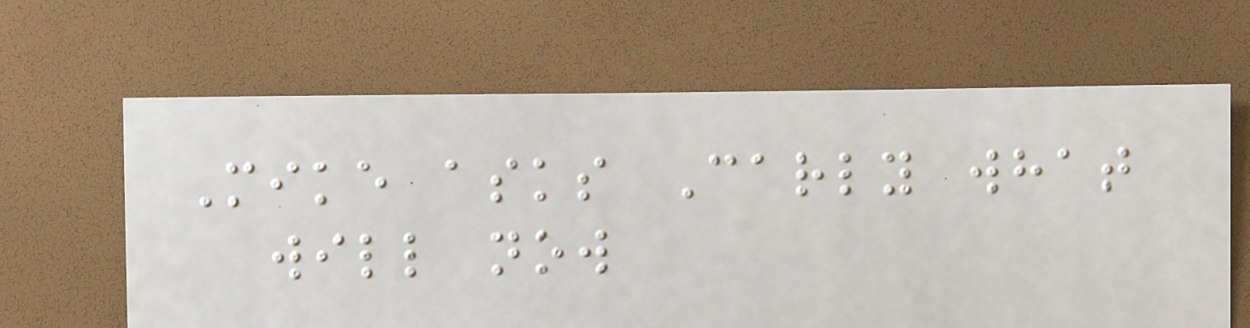Mike asks Carly what
will now
